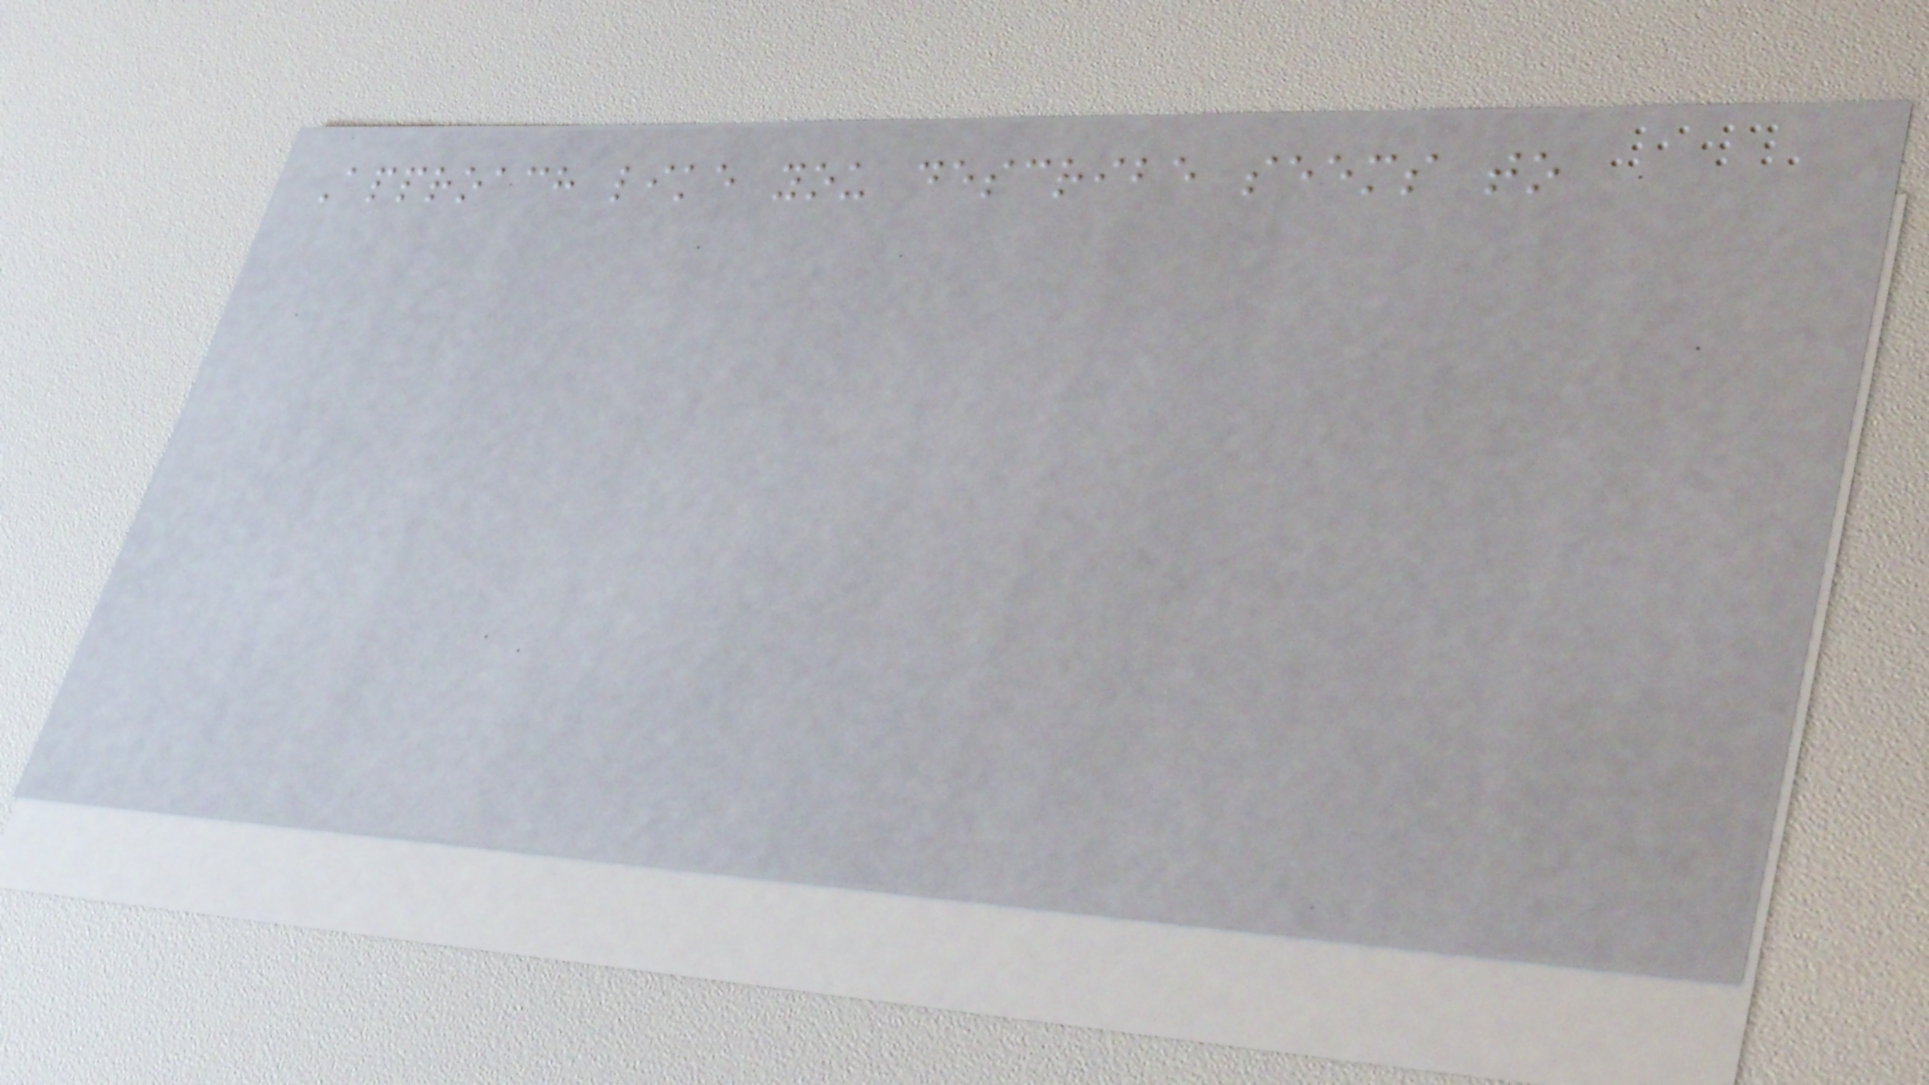Approach like you describe seems to
